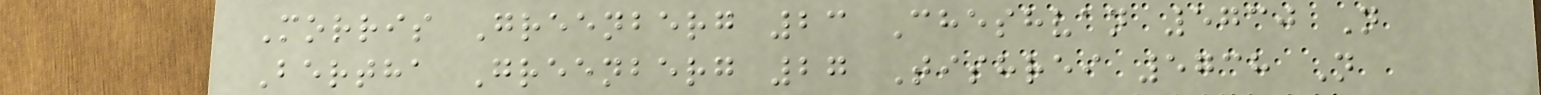Morris Greenberg 23 Cheshvan 5730 N
Bertha Greenberg 27 Tishrei 5738 N
